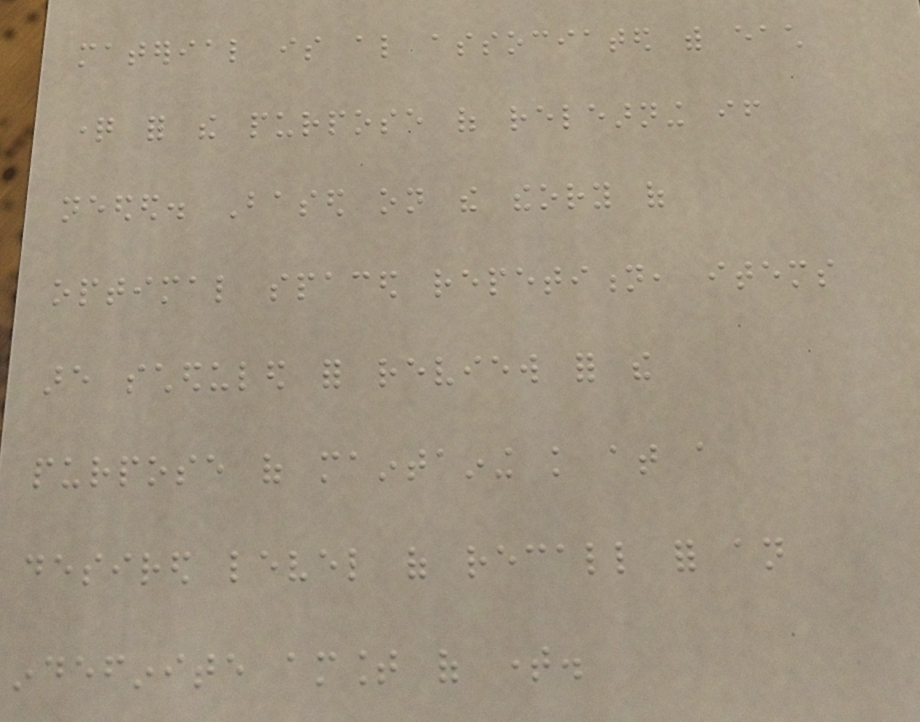material is also associated with each
question for the purpose of relearning if
needed. Based on the theory of
optimal spaced repetition, items
are scheduled for review for the
purpose of maintaining knowledge at a
desired level of recall for an
indefinite amount of time.
